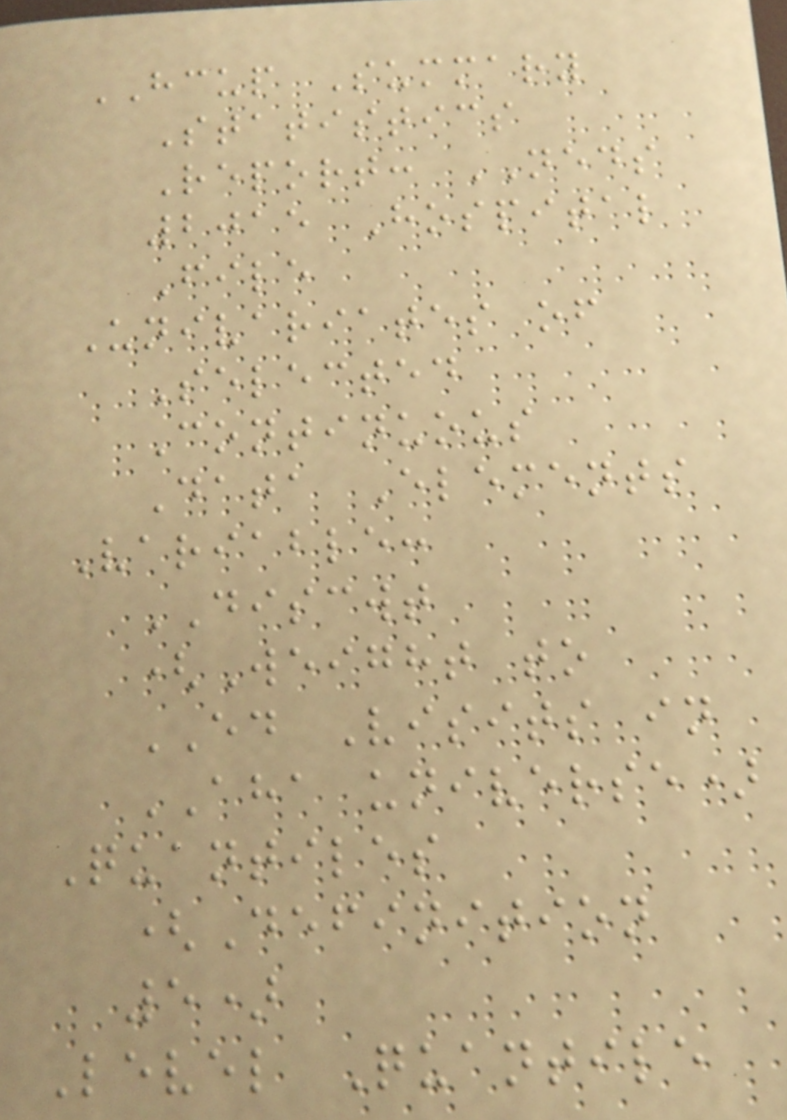HCUP Summary
Statistics
Report: NEDS
2015 Hospital
File
Univariates of
Selected
Continuous
Data Elements
Variable:
DISCWT
(Weight to
ED Visits in
AHA universe)
Quantiles
(Definition
5)
Level Quantile
